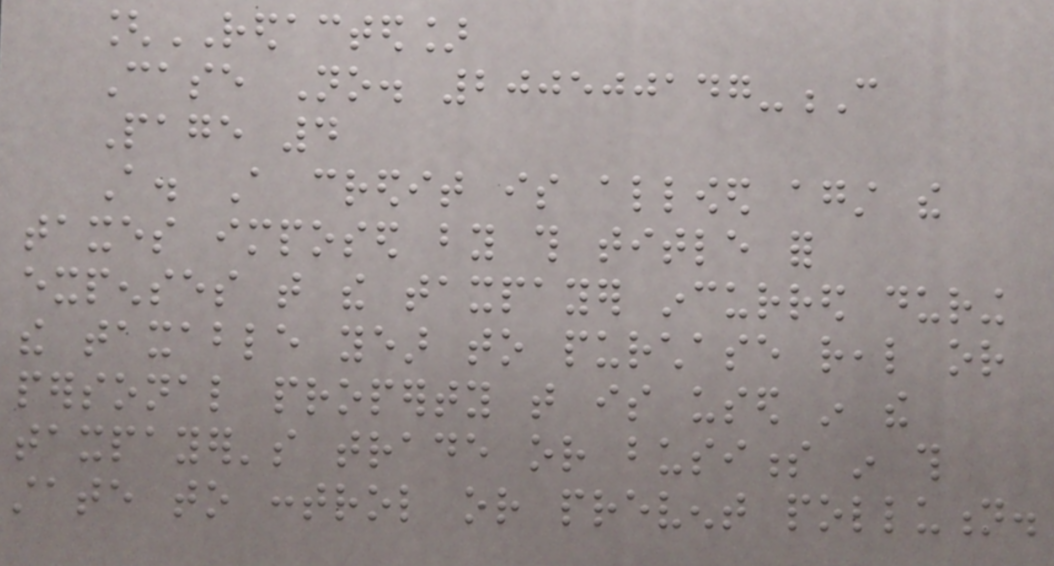[REDACTED]
Case No. 200500147-C
Page 4
A. A credit is allowed against the
taxes imposed by this title for
expenses that the taxpayer incurred during
the taxable year to purchase real or
personal property that is used in the
taxpayer's trade or business in this
state to control or prevent pollution.
